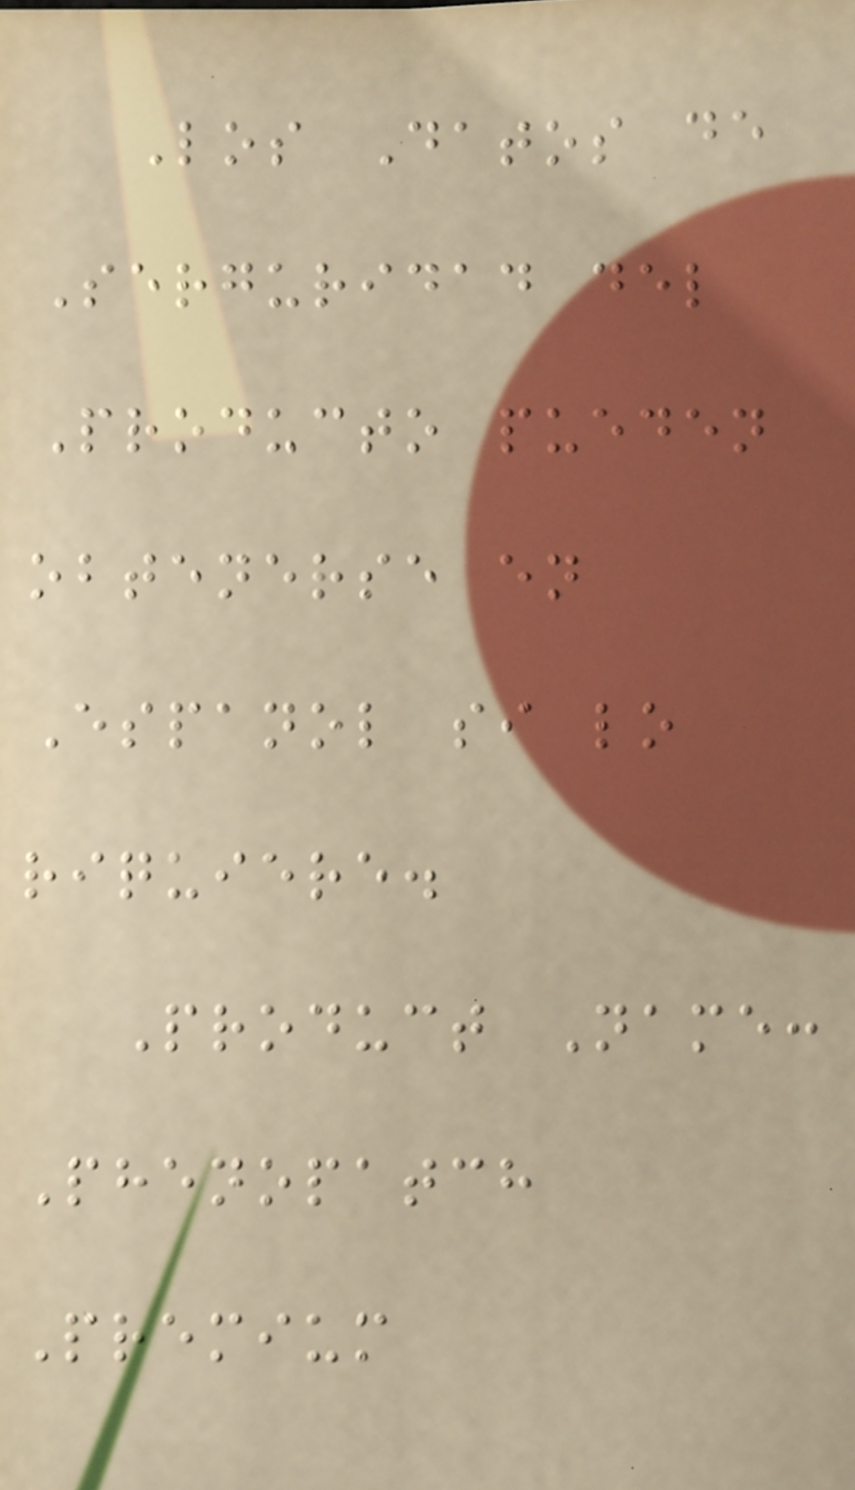Los Datos de
Serguridad del
Producto pueden
obtenerse en
Espanol si lo
riquiere.
Product Name:
Phenopatch
Premium
